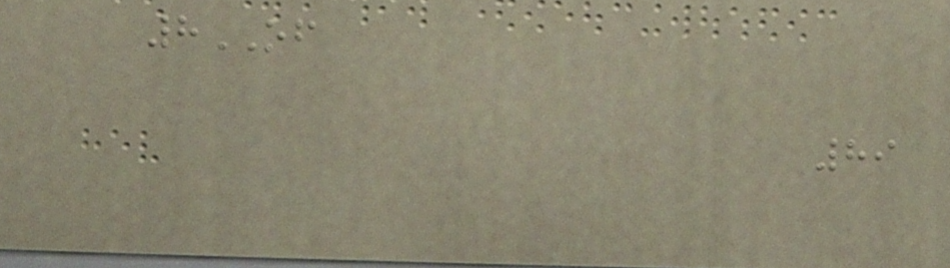8OF
89
